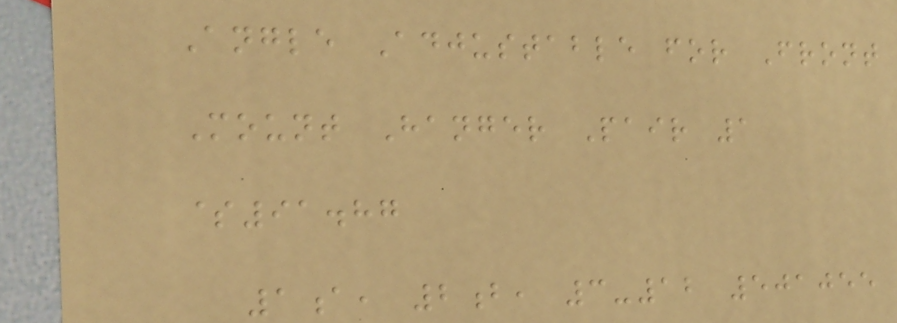Angle Adjustable for Front
Mount Hanger Pair 1
$91.87
1a, 2b, 3-12 501055
